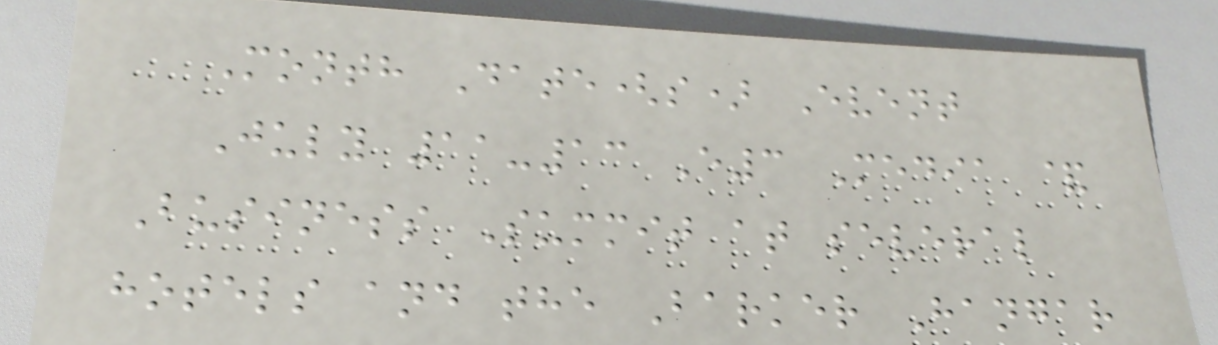Month Date(s) Event
July 11-13 E3 Media &
Business Summit at several
hotels and the Barker Hangar
